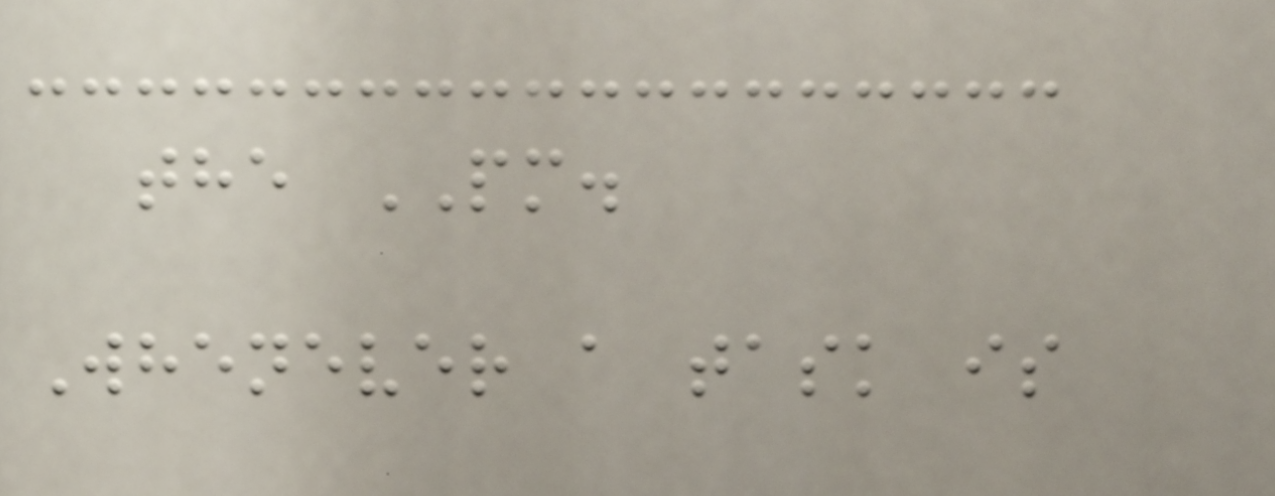the PM.
Whenever a task is
